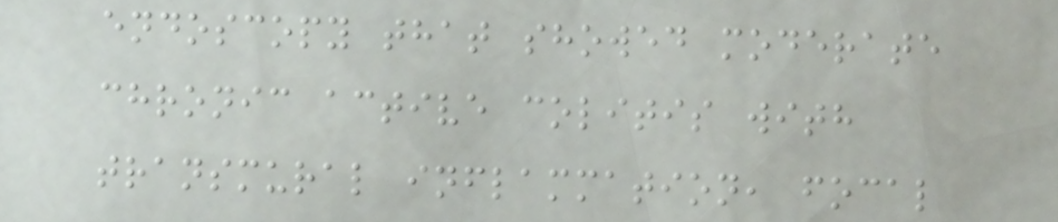endoscopy that showed moderate
chronic active colitis with
transmural inflammation, focal
